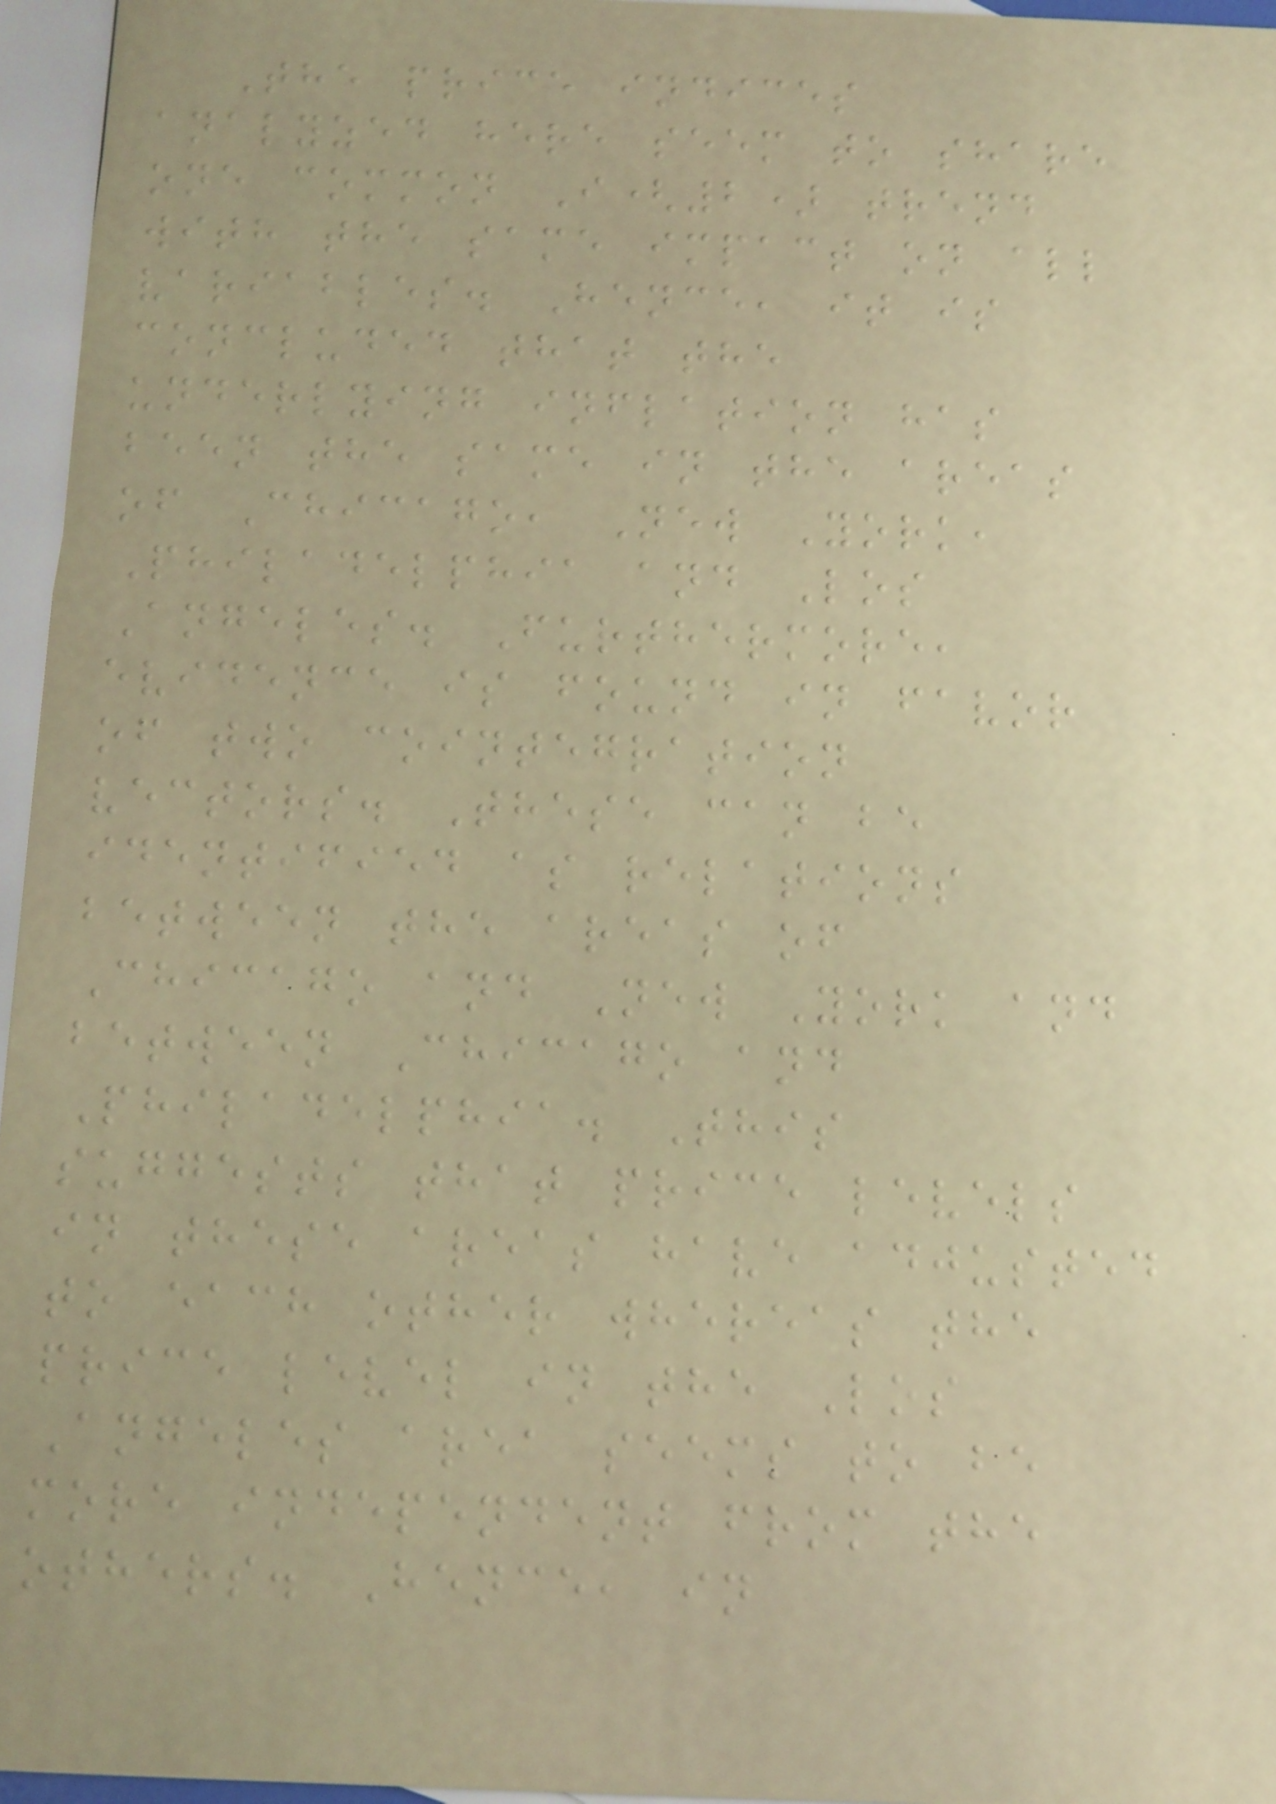The price indices
analyzed here seem to share
one common I(2) trend
with the same impact on all
variables. Hence, it is
concluded that the
underlying inflation has
been the same in the areas
of Chicago, New York,
Philadelphia and Los
Angeles. Furthermore,
evidence is found in favor
of two cointegration
vectors. These can be
identified as relations
between the areas of
Chicago and New York and
between Chicago and
Philadelphia. This
suggests that price levels
in these areas have adjusted
to each other whereas the
price level in the Los
Angeles area seems to be
more independent from the
others. Hence, in
